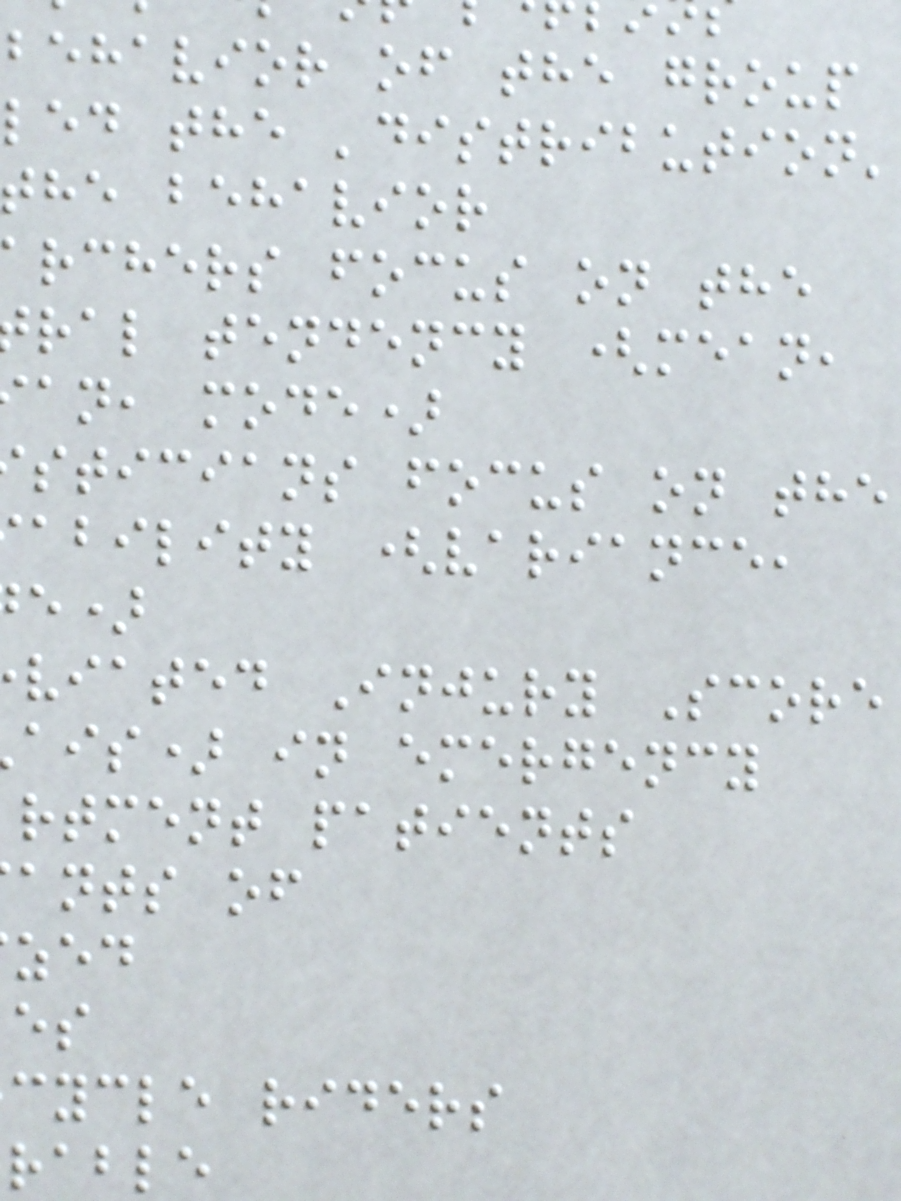behavior of the group
led the 'distribution'
the behavior
rchers focus on the
ral tendency (mean,
an, mode)
sticians focus on the
ability (variance,
viated Injury Score
ais) in emergency
rtment patients
ants of
cycle riders
rable
